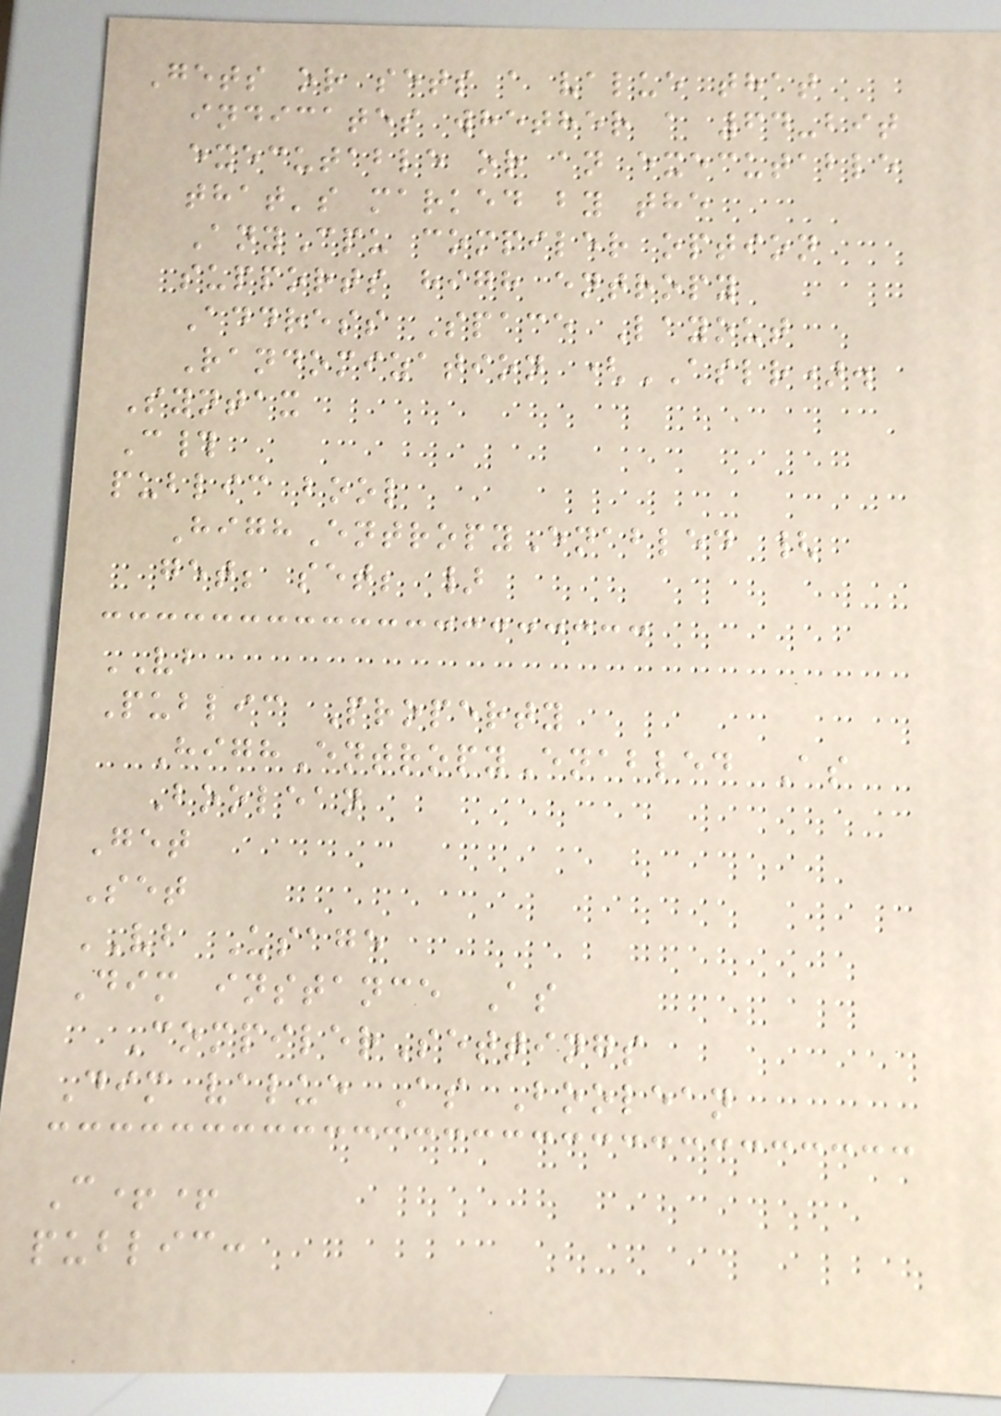Gets or sets a value that
indicates whether a 64-bit
executable or an executable
that's marked by the
AnyCpu compiler option
supports high entropy
Address Space Layout
Randomization (ASLR).
Syntax
C#
public bool
HighEntropyEnabled {
get; set; }
VB
Public Property
HighEntropyEnabled As
Boolean
Get
Set
VB Usage
Dim instance As
CompilerSettings
Dim value As Boolean
C++
public:
